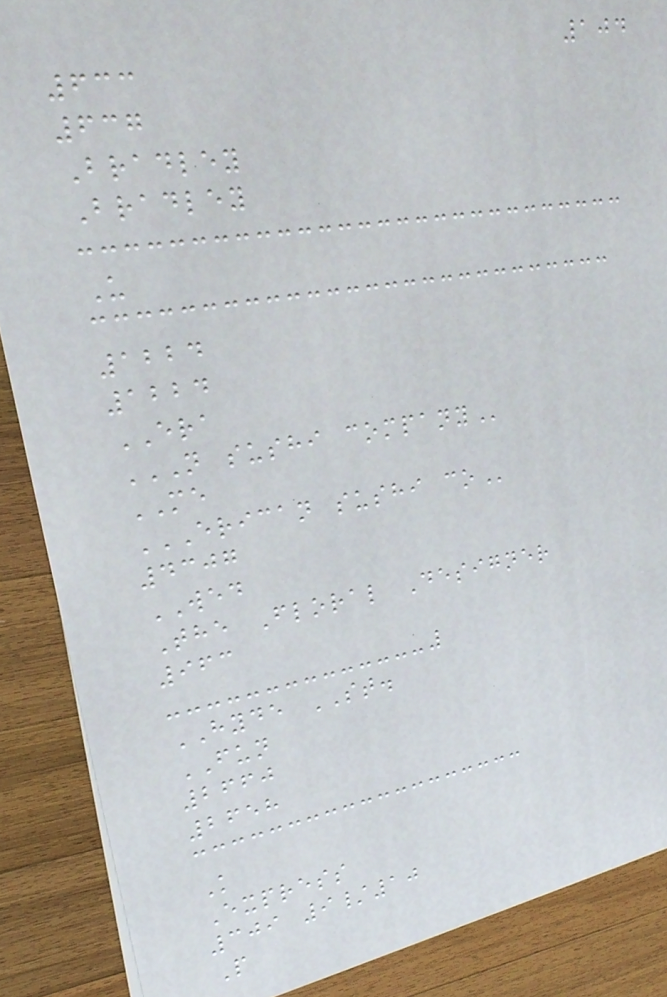104
633
637
Bradley
Bradley
U
1224
1224
ERA
N SUSHI COMPANY
ME
ERICAN SUSHI CO
4307
WED
The Floral Designer
963
HYDE ST.
FUN
2660
2658
K
Express
309 9/10
P
